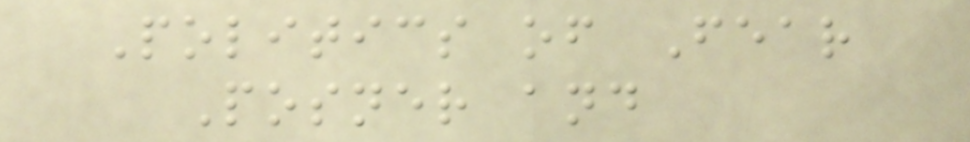Politics of Fear
Posner and
